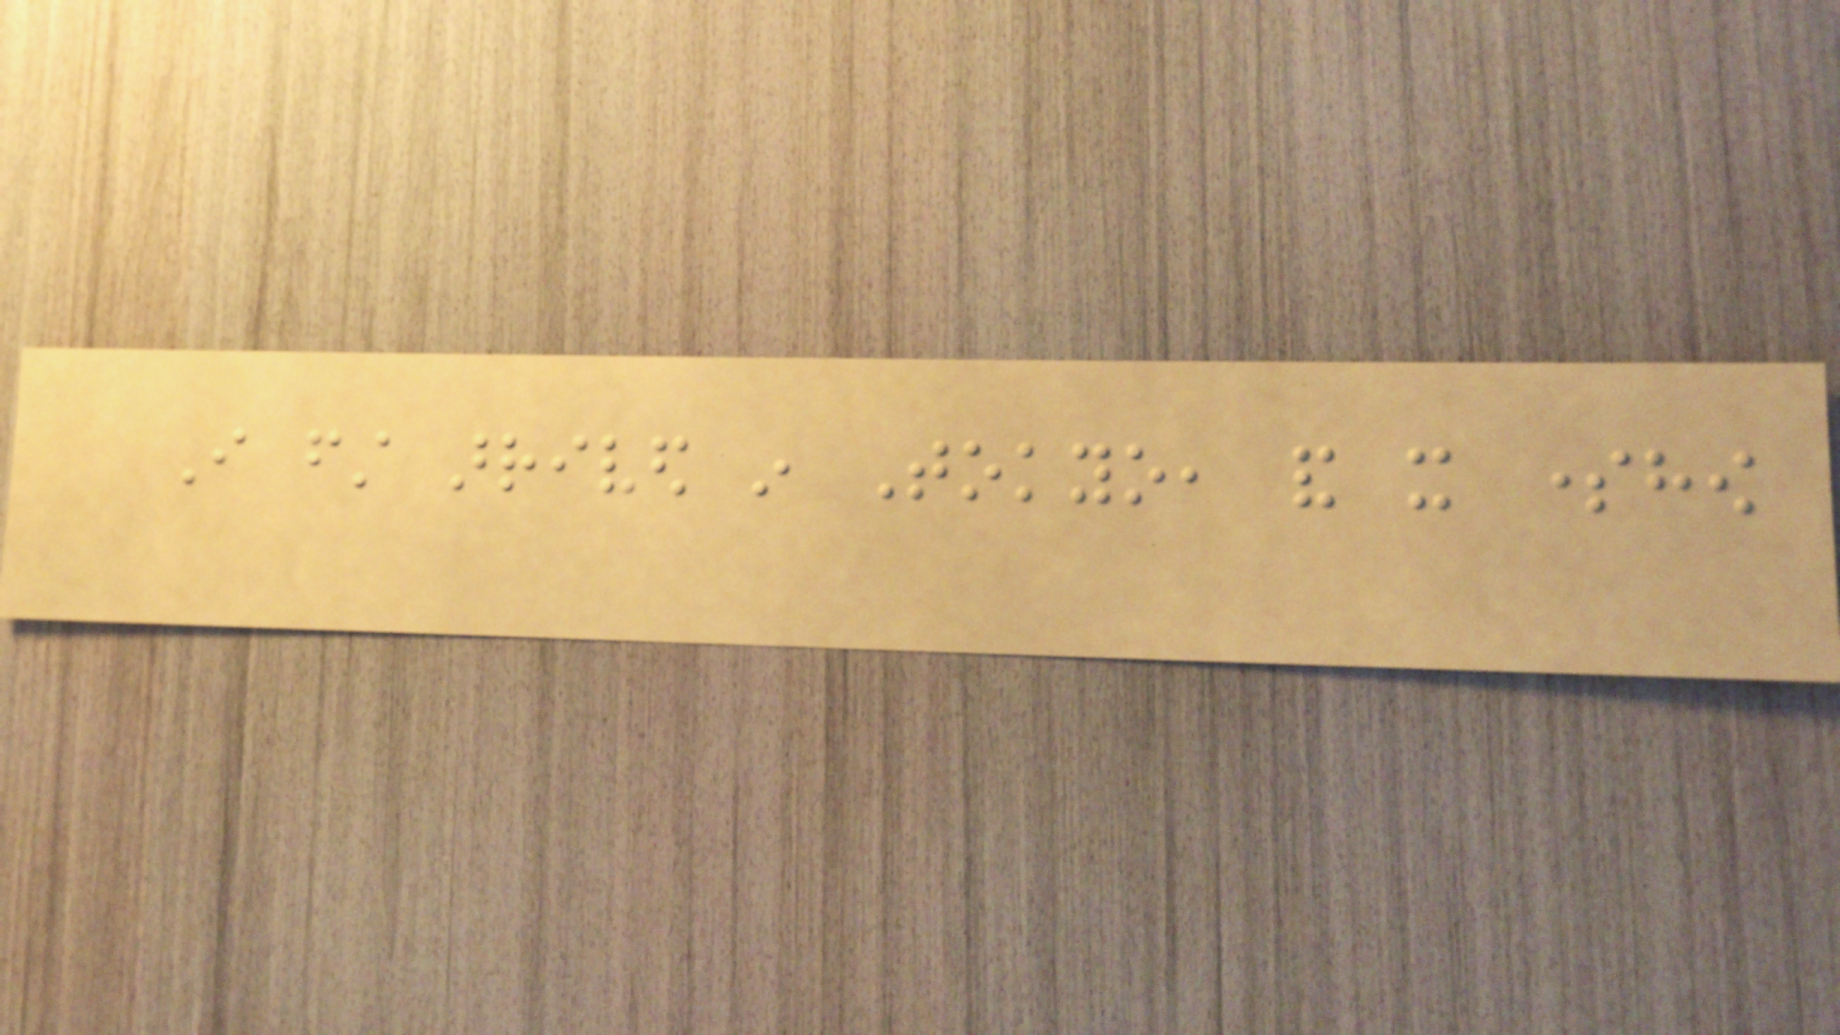I first arrived in Tokyo, and it somehow
